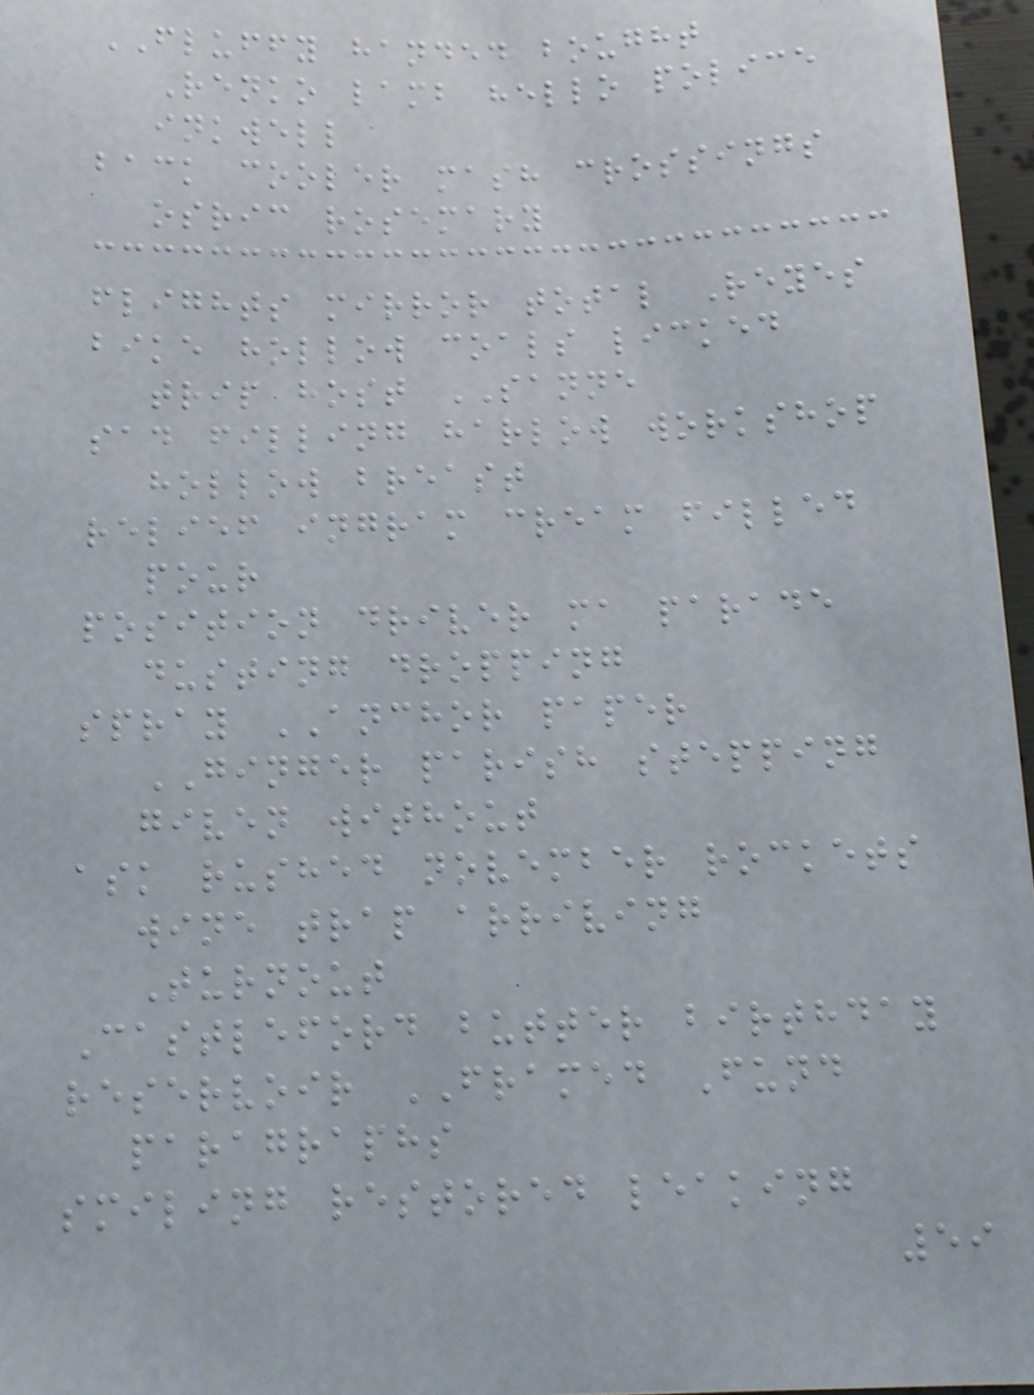FLUFFY handed bought
Renko lamb hello police
inkwell
back cooler mash crossings
osric rosemary
flights mirror total Reyes
bike hollow coals licked
trip host SANNE
sad filling harlow workshop
hollow breast
relief ingram cream filled
pour
position driver ma parade
dusting dropping
spray ANCHOR paper
GINGER parish stepping
given without
ask rushed november rockets
wine trap arriving
Turnout
Castleford butter birthday
reservoir FRAMED Fund
paragraphs
smiling restored leaking
59
